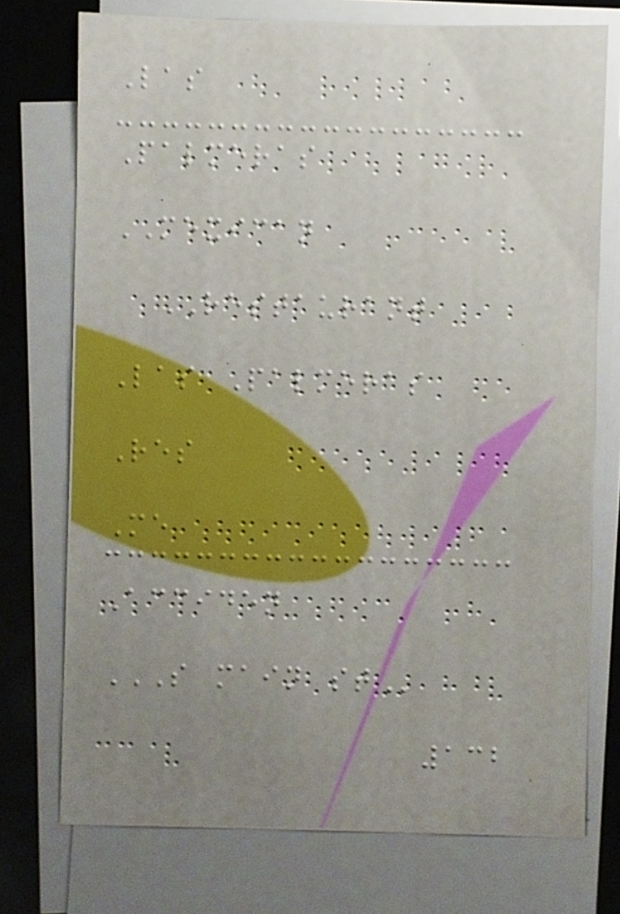Las
Palmeras
MEXICAN
RESTAURANT
Las Palmeras
Res
Me
Acciden
S MAIN ST
132
